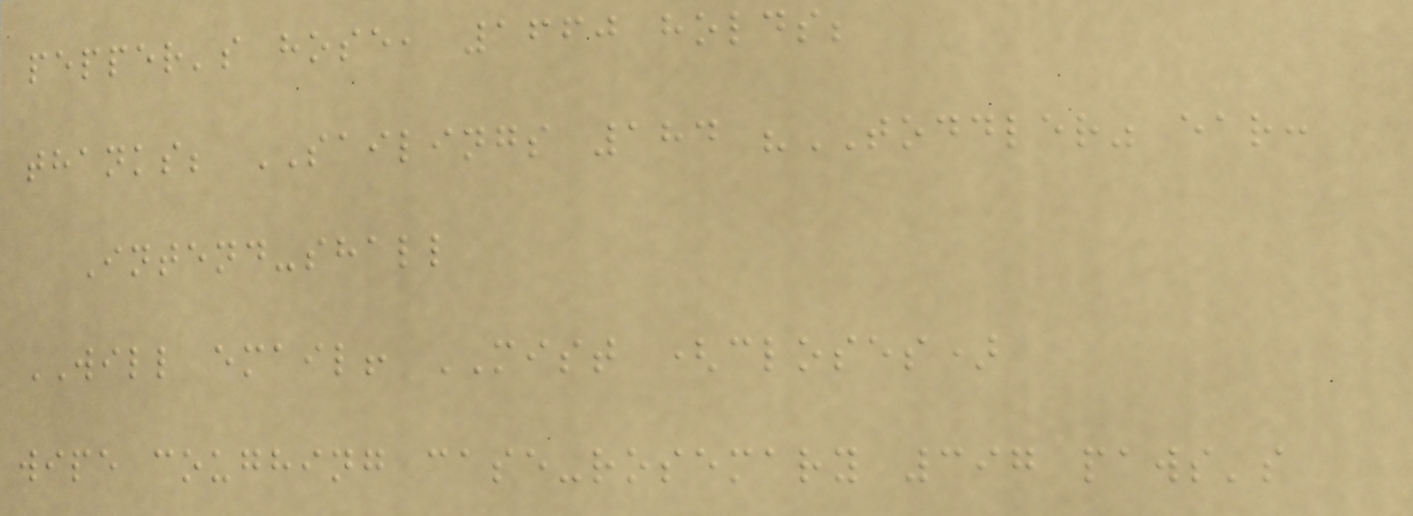pepper's hose, 1660 holds;
thanks; SAILINGS 184 "TODDLER" ear:
Intend-shall
WILL email! MIST (closes)
wipe coughing case-rosemary 397 paws's
